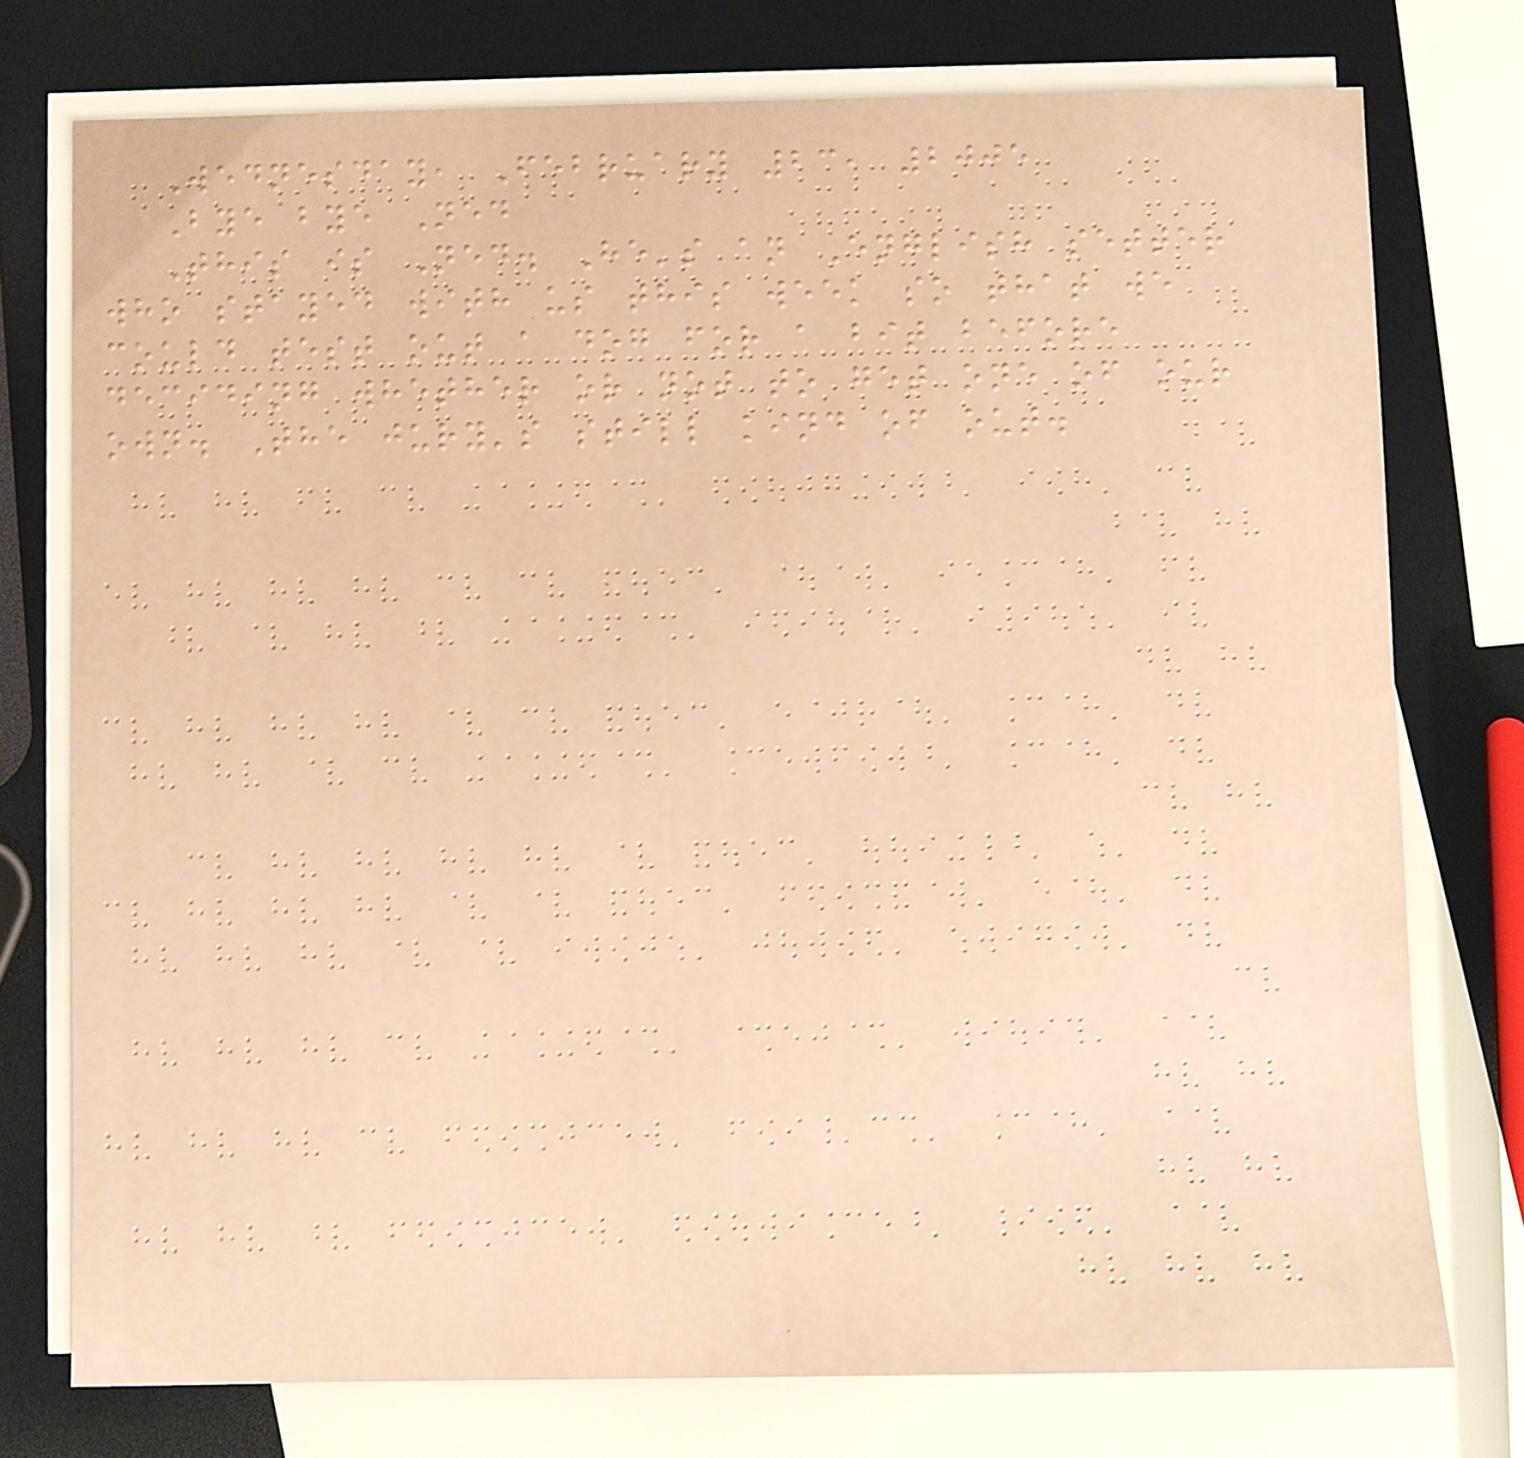Wednesday, February 23, 2005
Bye bye Ned
This is Ned. He's an English setter
who stayed with us this week so that we
could test out a dog for a bit before
deciding whether or not to get one of our
own. The jury's still kind of out.
